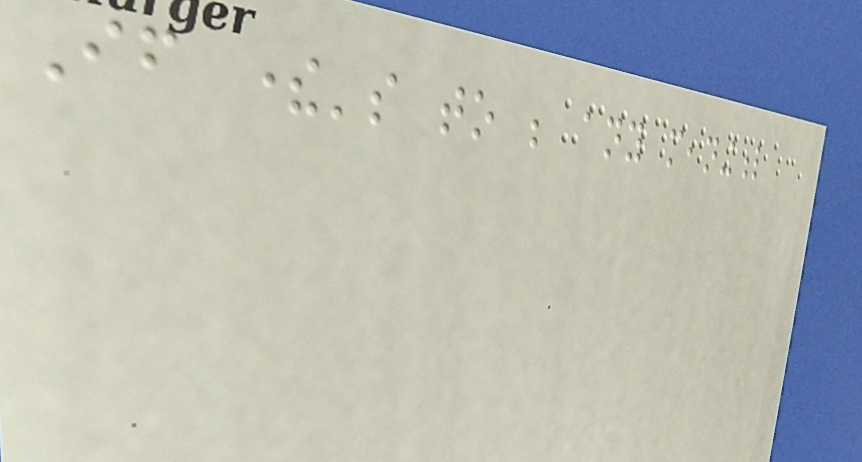If there's to be any meaningful
